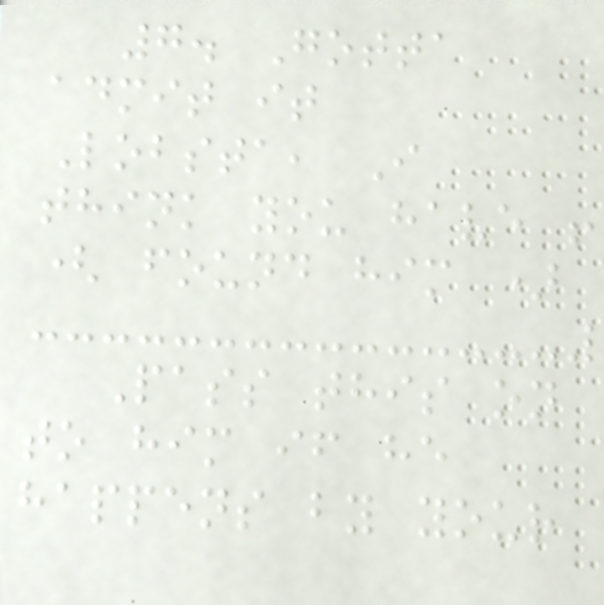7. Gotta
admit it
Lobsta, I
think you have !
( found him )
Pass this on
to him if he
happens by your
